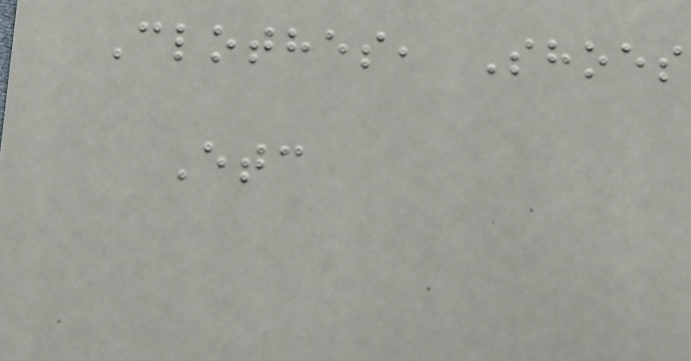Clothes, Shoes
Etc
